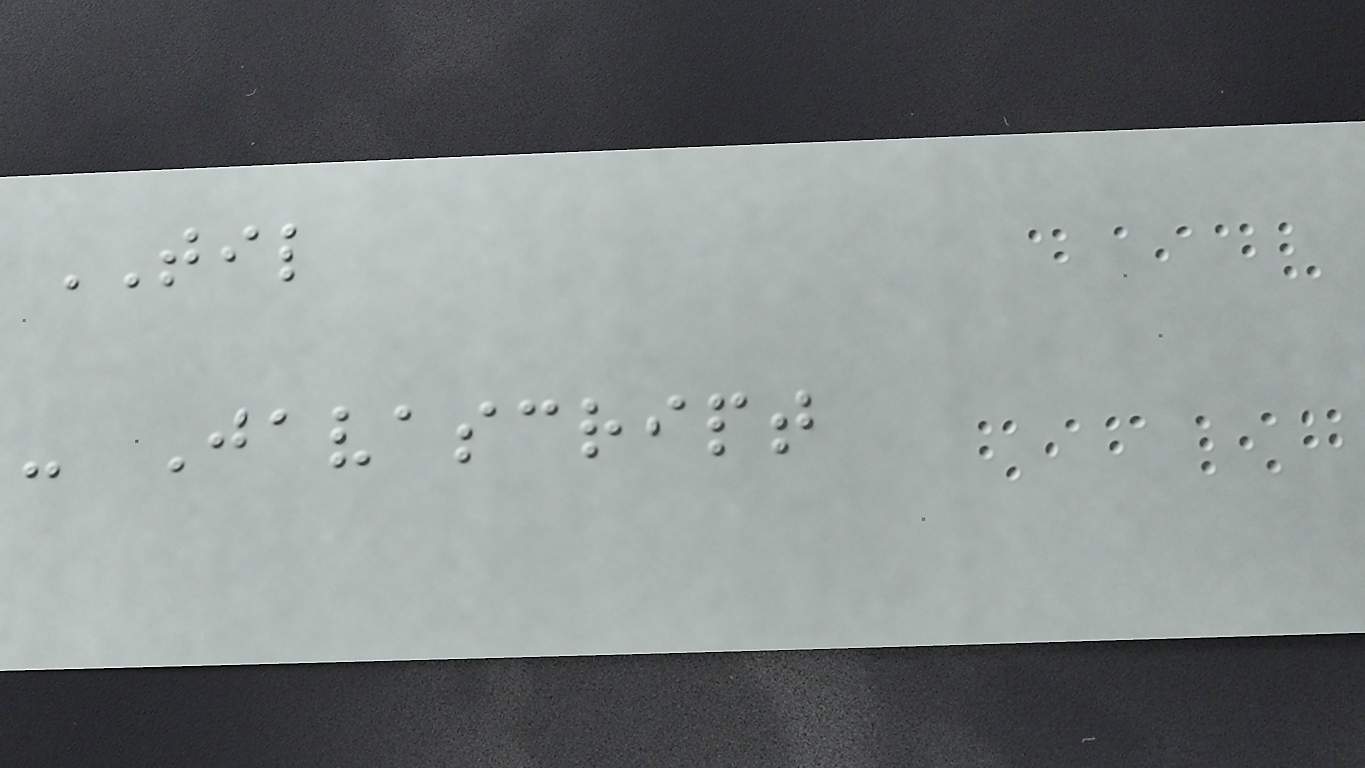TIL
- Javascript
